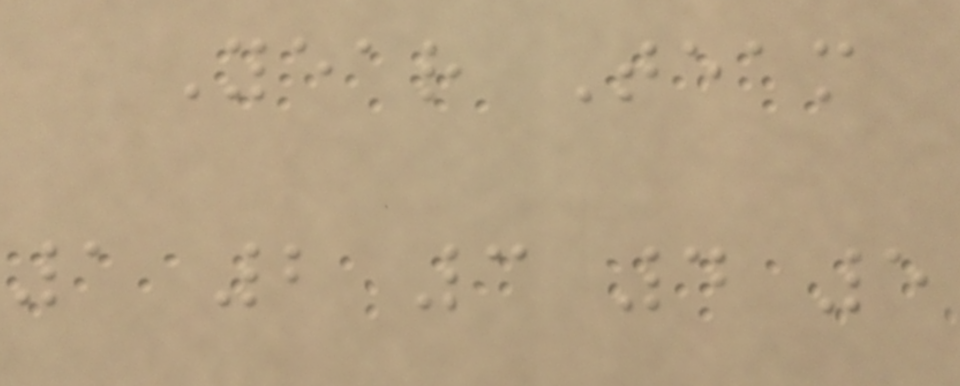Year Team
1 2 3 4 5
